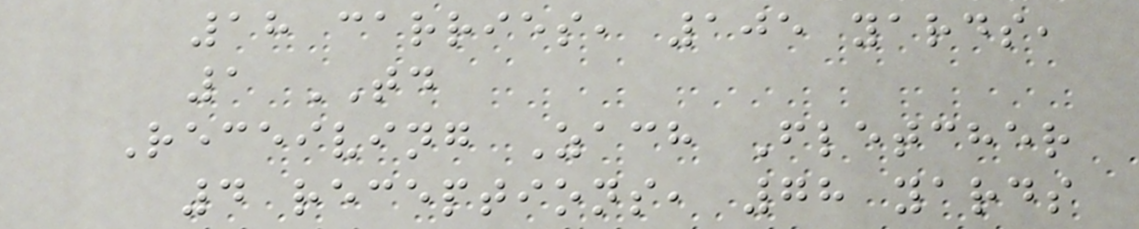18 carries, 105 yards,
1 TD
Receiving Zach Fletcher
4 receptions, 78 yards
